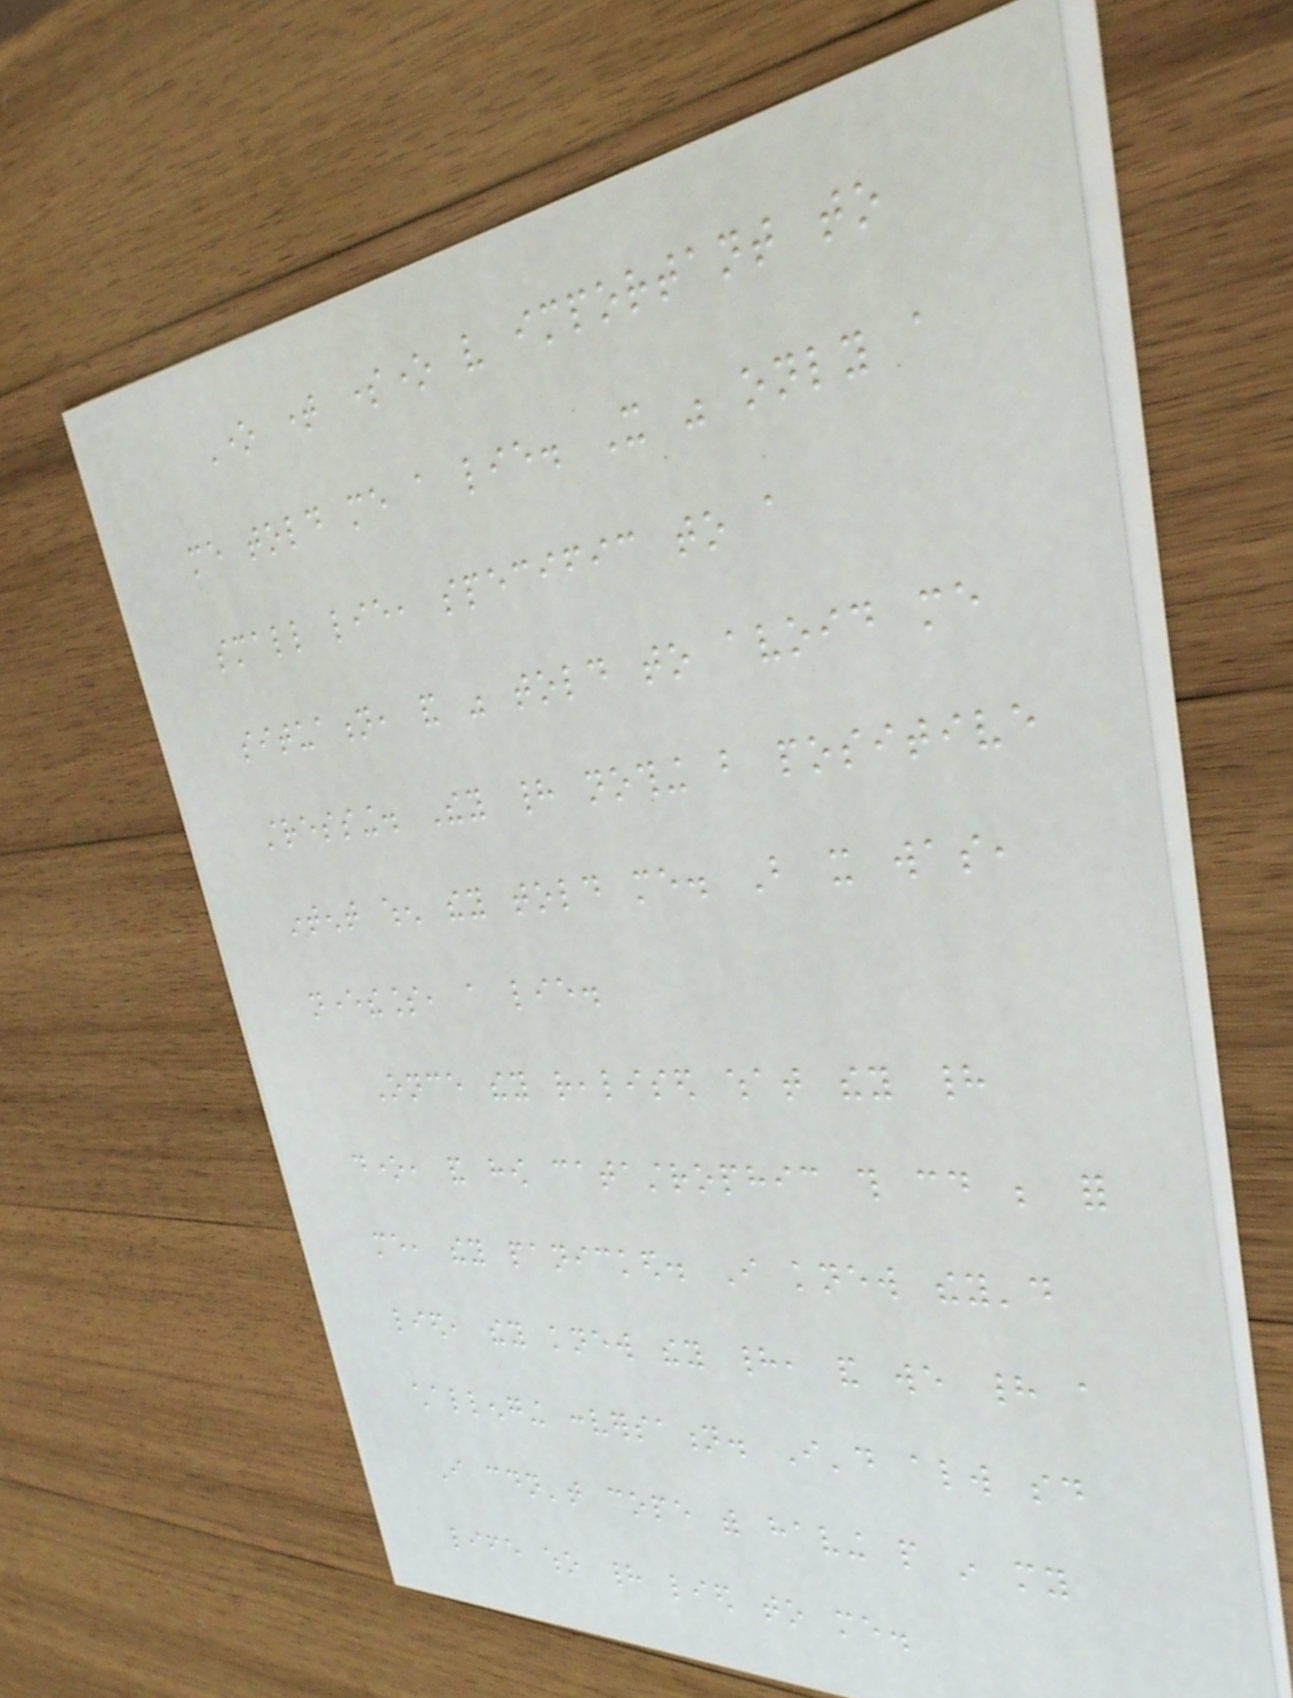One time someone very important to
me told me a lie. It was only a
small lie, specific to a
situation, and was told to avoid me
stressing. They had nothing but positive
intent when they told me. But it was,
nevertheless, a lie.
Once they realised what they had
done, and how catastrophic this could be for
me, they panicked. I knew they'd
lied, they knew they had, and we had a
challenging conversation. I'd always said
I couldn't cope with having people in my
life who had lied to me.
